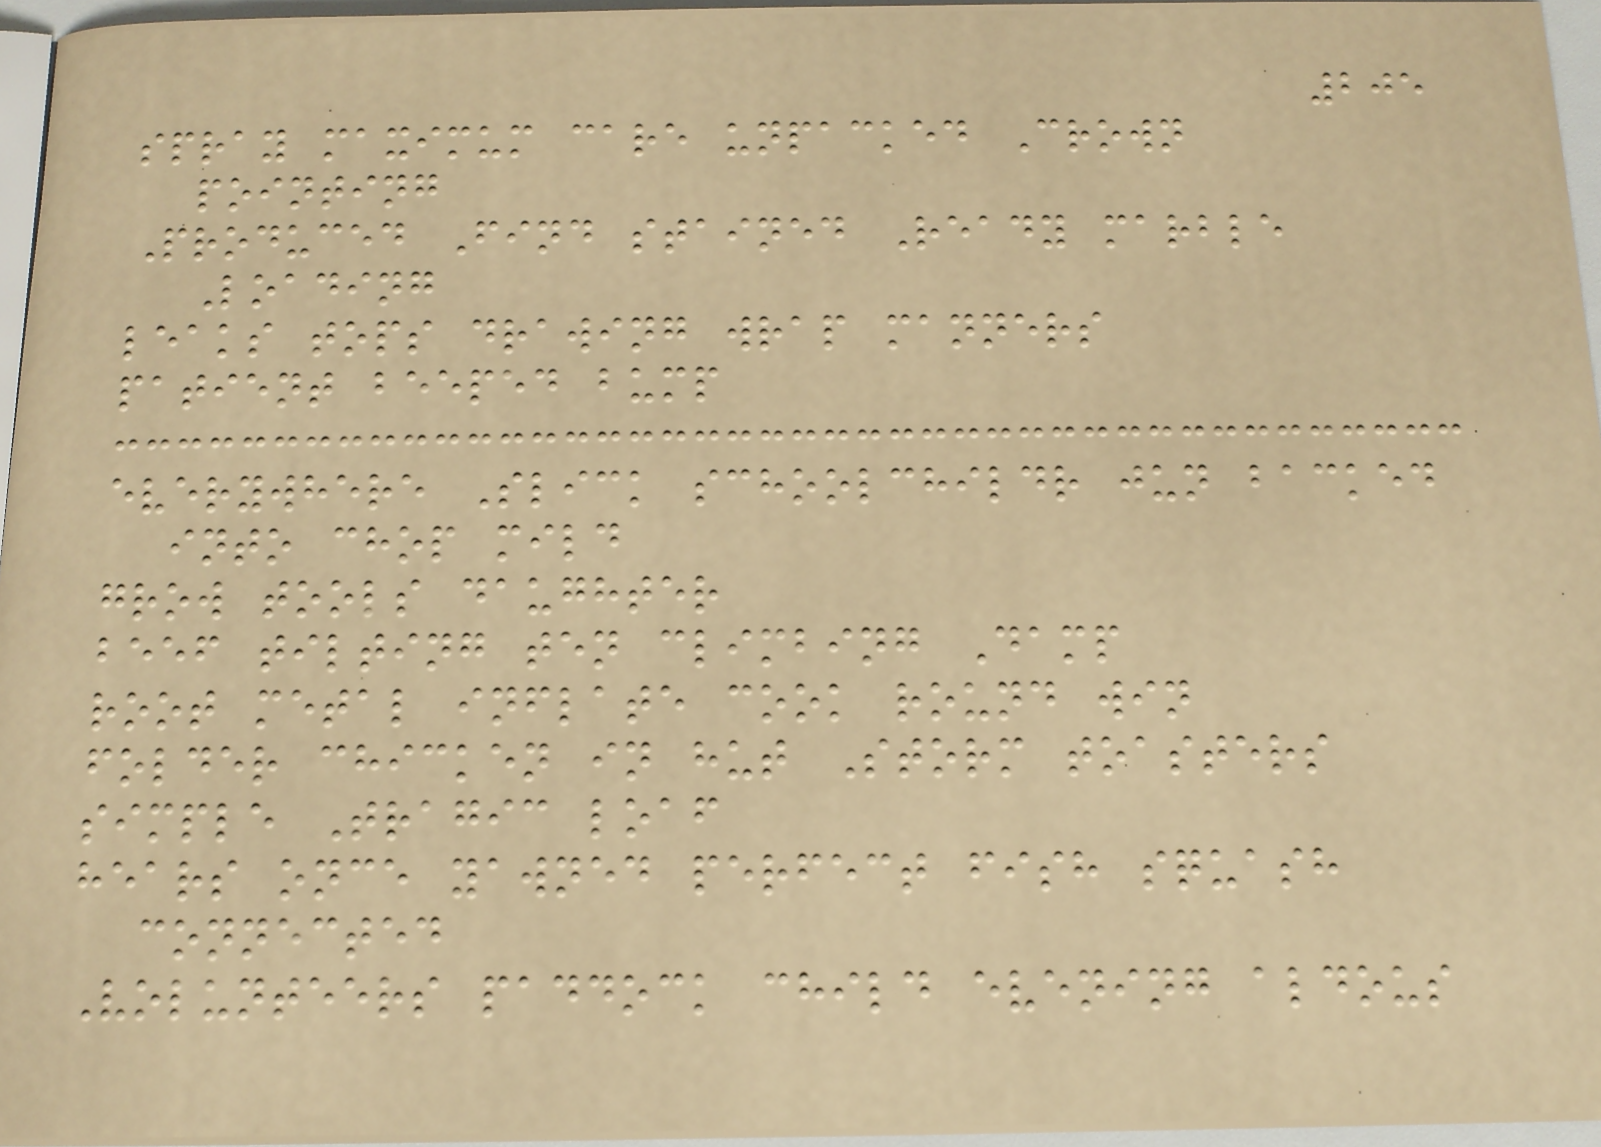205
spray maximum care unpacked Crown
pointing
Produced Find stained Ready marble
Loading
leaks tops drawing wrap manners
patient beeped bump
everywhere Slick schoolchildr jun backed
into chop mild
grow tools daughter
beef tilting ten climbing Damp
root metal inflate cook round win
folder chicken in hut Storm toasters
simple Tragic loaf
hears once yawned perfect fish squash
connected
Volunteers paddock child evening aldous
